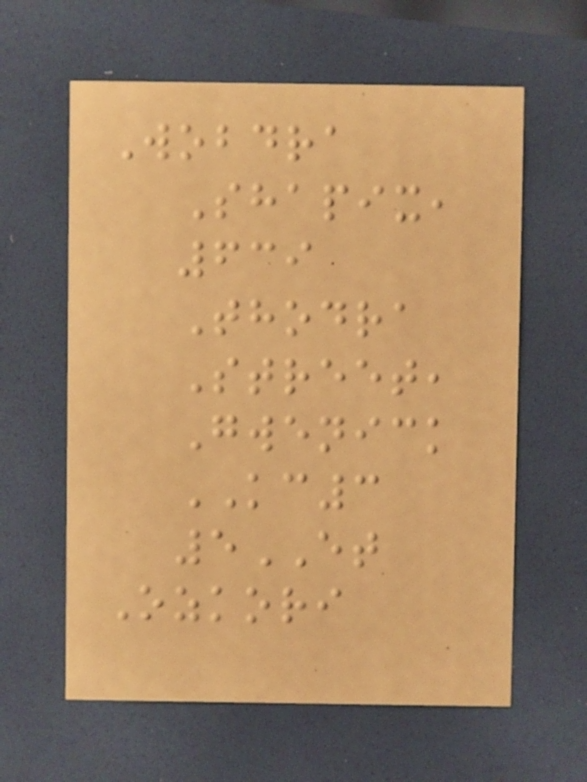Wobdra
Shapix,
639
Thodra
Street,
Gwenick
KC3
5ET
Ozkori
